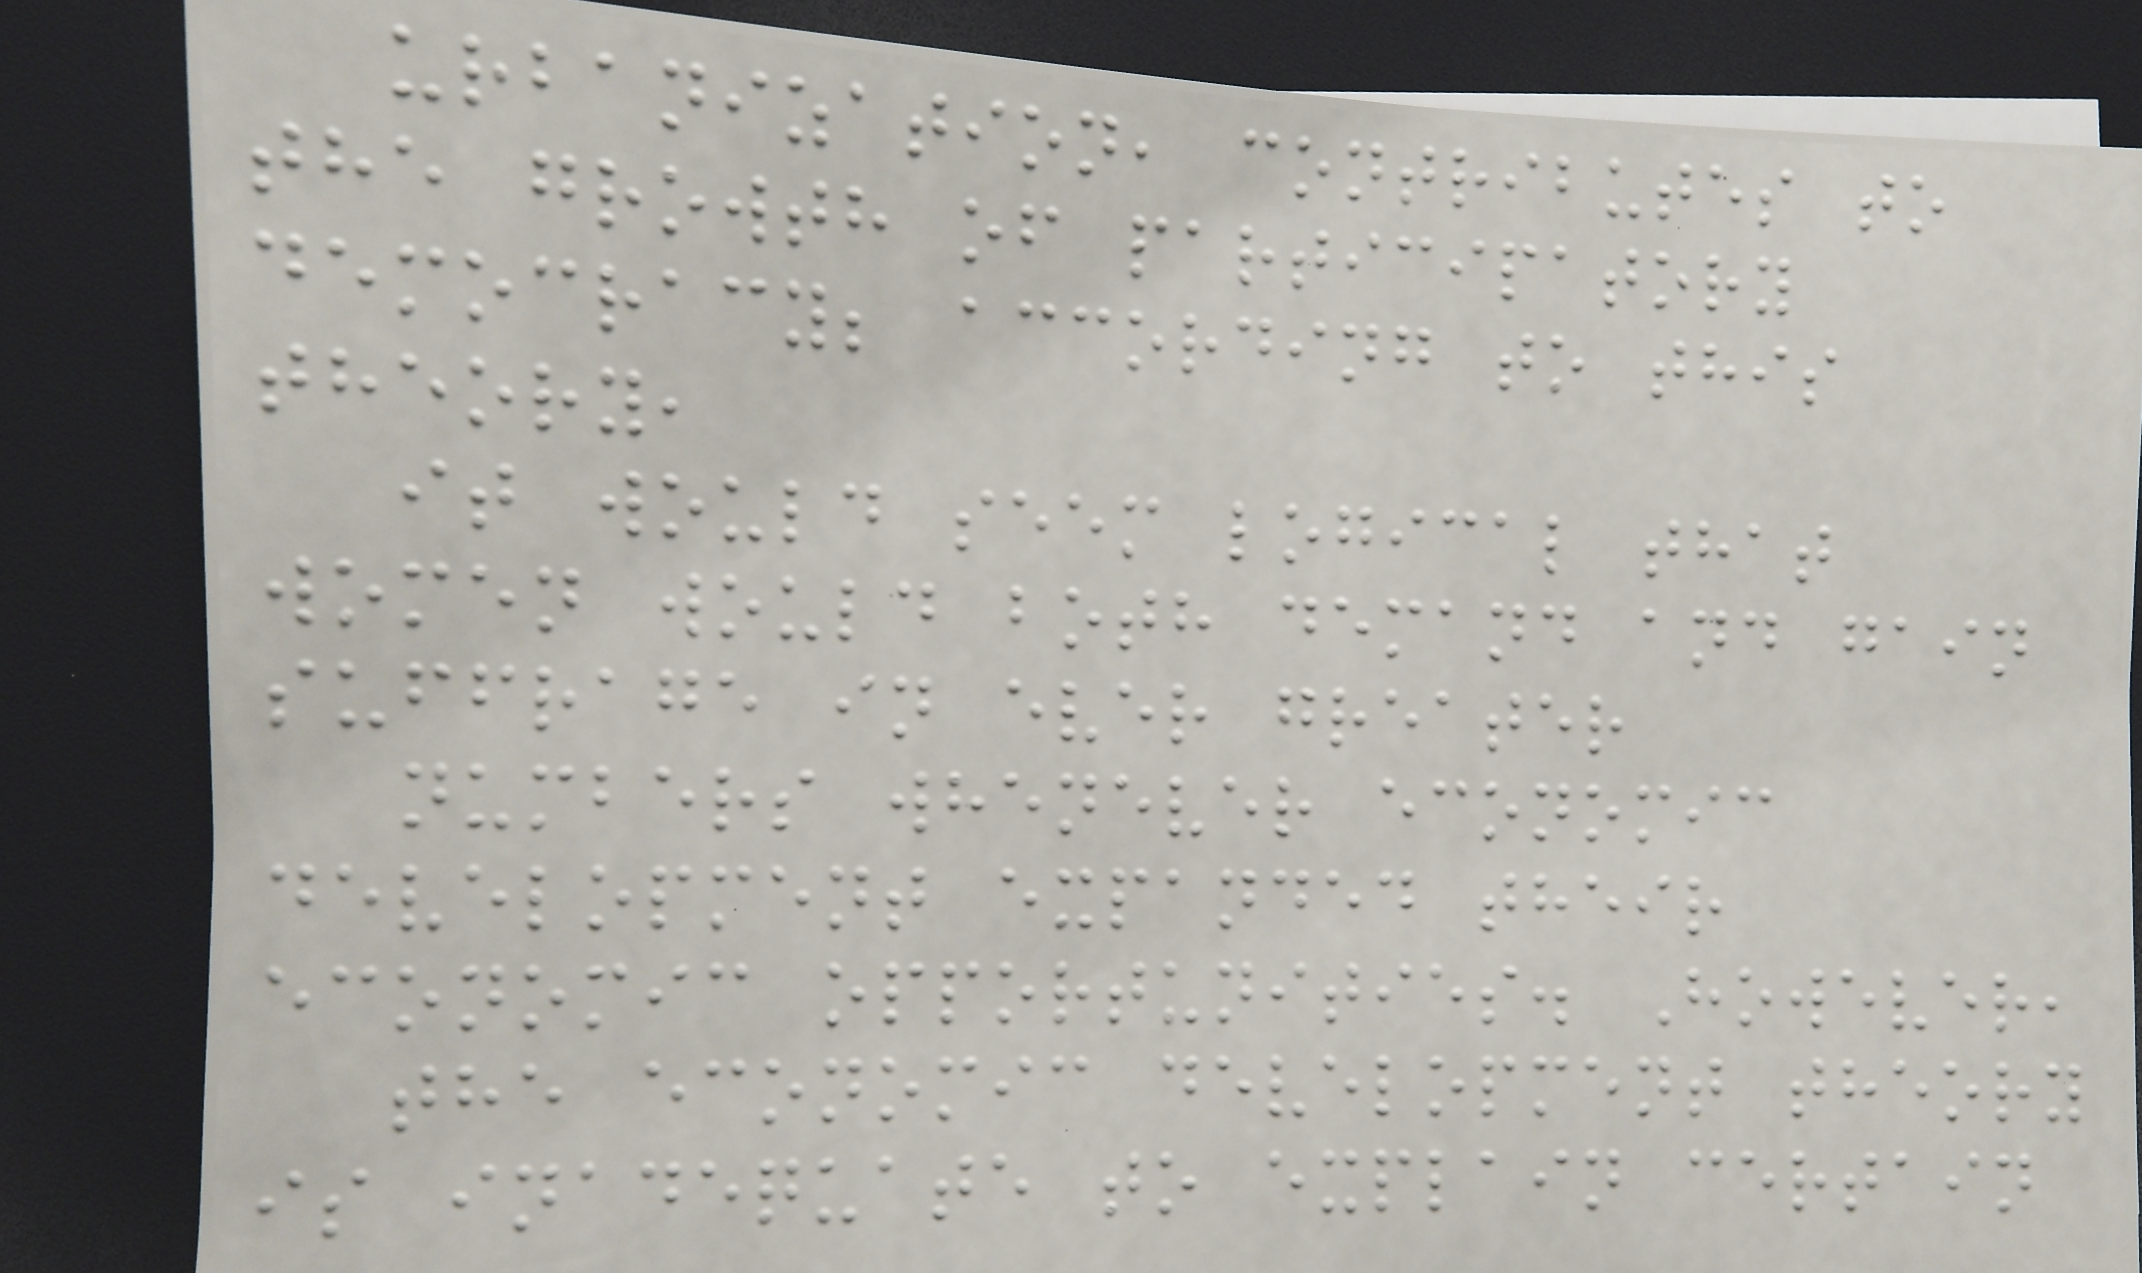urbanization, contributes to
the growth of participatory
democracy; according to this
theory,
it would seem logical that
women would both demand and gain
suffrage in ever greater
numbers whenever economic
development expanded their
economic opportunities. However,
the economic development theory
is inadequate to explain certain
